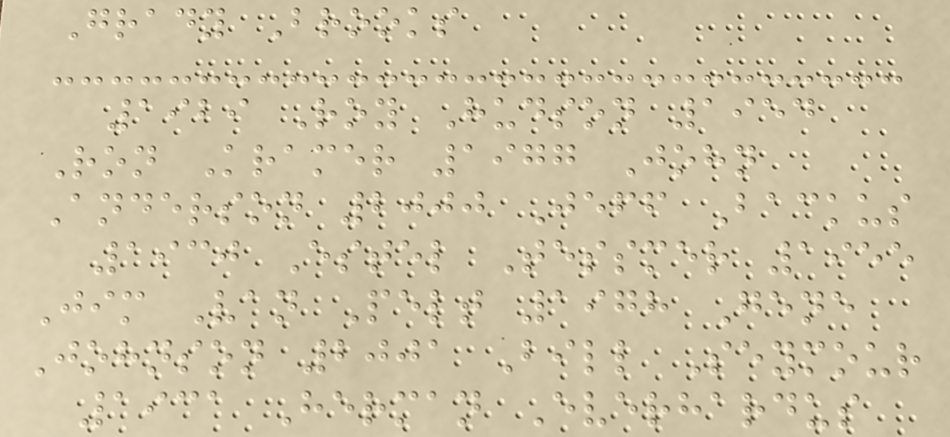Grady Brooks
1929 Roy Hudson 1954
Ron Kramer 1977 John
Anderson 2000 Jeff Backus
1930 Estel Tessmer 1955
Jim Van Pelt 1978 Gene
Johnson 2001 Bill Seymour
1931 Herman Everhardus
